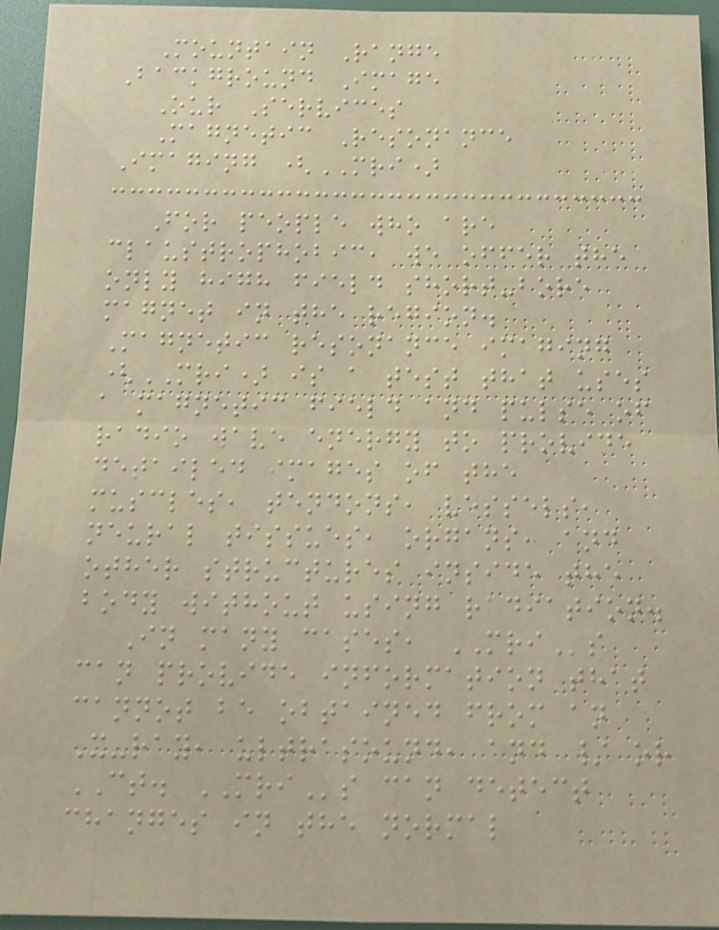Mountain Range
Background Image
Our Services
Magnetic Resonance
Imaging (MRI)
For people who are
claustrophobic, we offer the
only high field short-bore
magnet in the region.
Magnetic resonance imaging
(MRI) is a test that uses
a magnetic field and pulse of
radio wave energy to provide
detailed images of the
muscles, tendons, vessels,
neural tissues, organs, and
other structures inside the
body without using radiation.
In many cases, MRIs
can provide information that
cannot be obtained from an
X-ray, ultrasound, and / or
CT. MRIs can detect
changes in the normal
